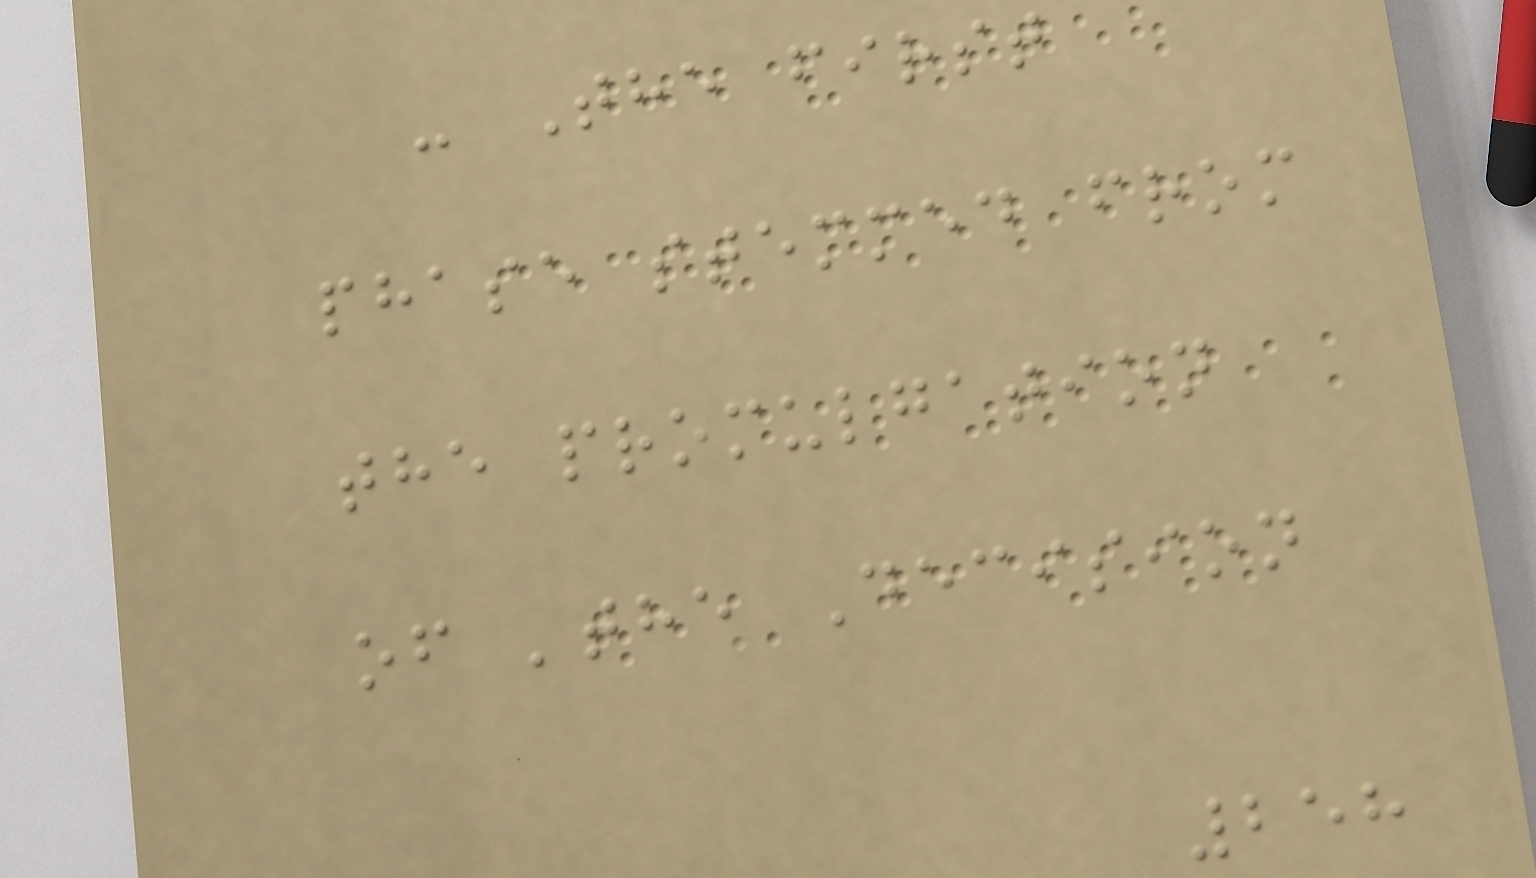- The first
phase stemmed from
the promulgation
of 'the Decision
258
